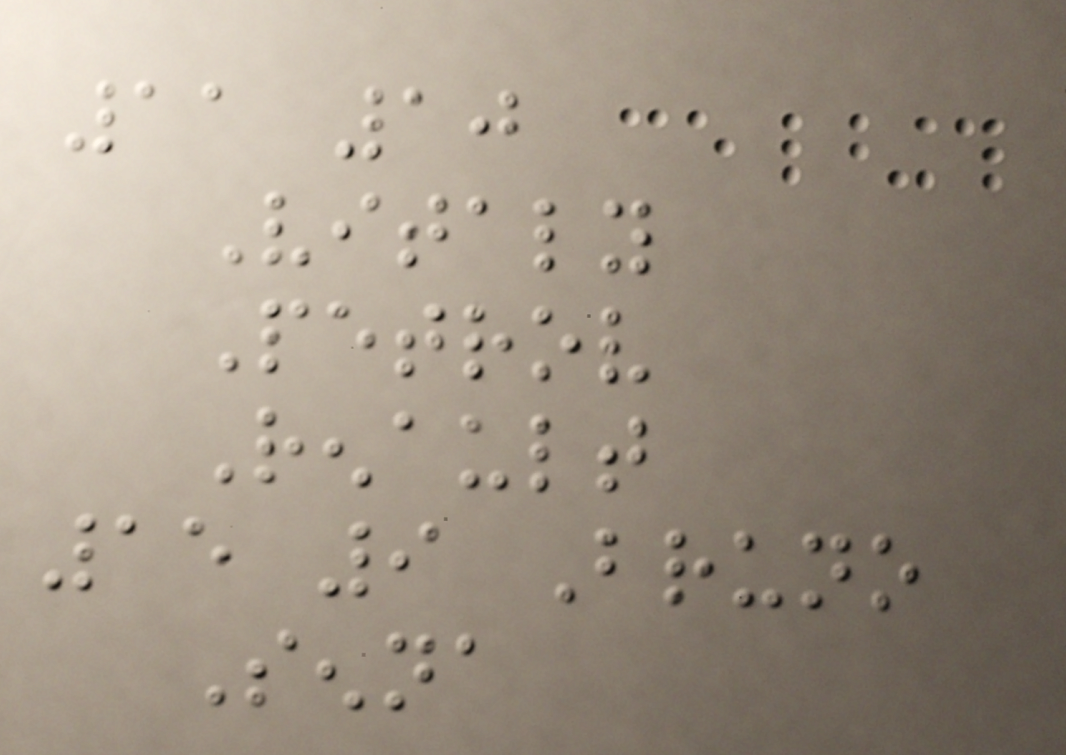11 10
Vitaly
Petrov
Renault
15 9 Bruno
Senna
